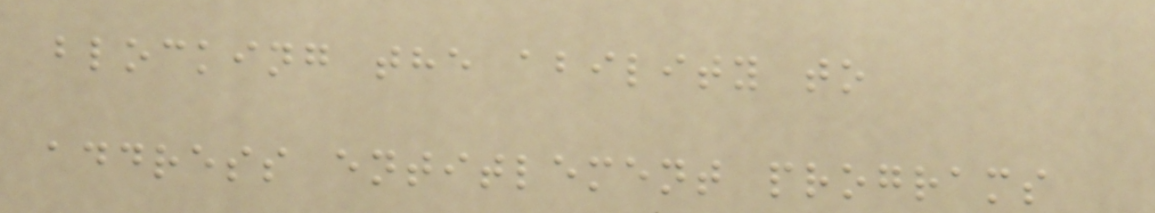blocking the ability to
address entitlement programs
